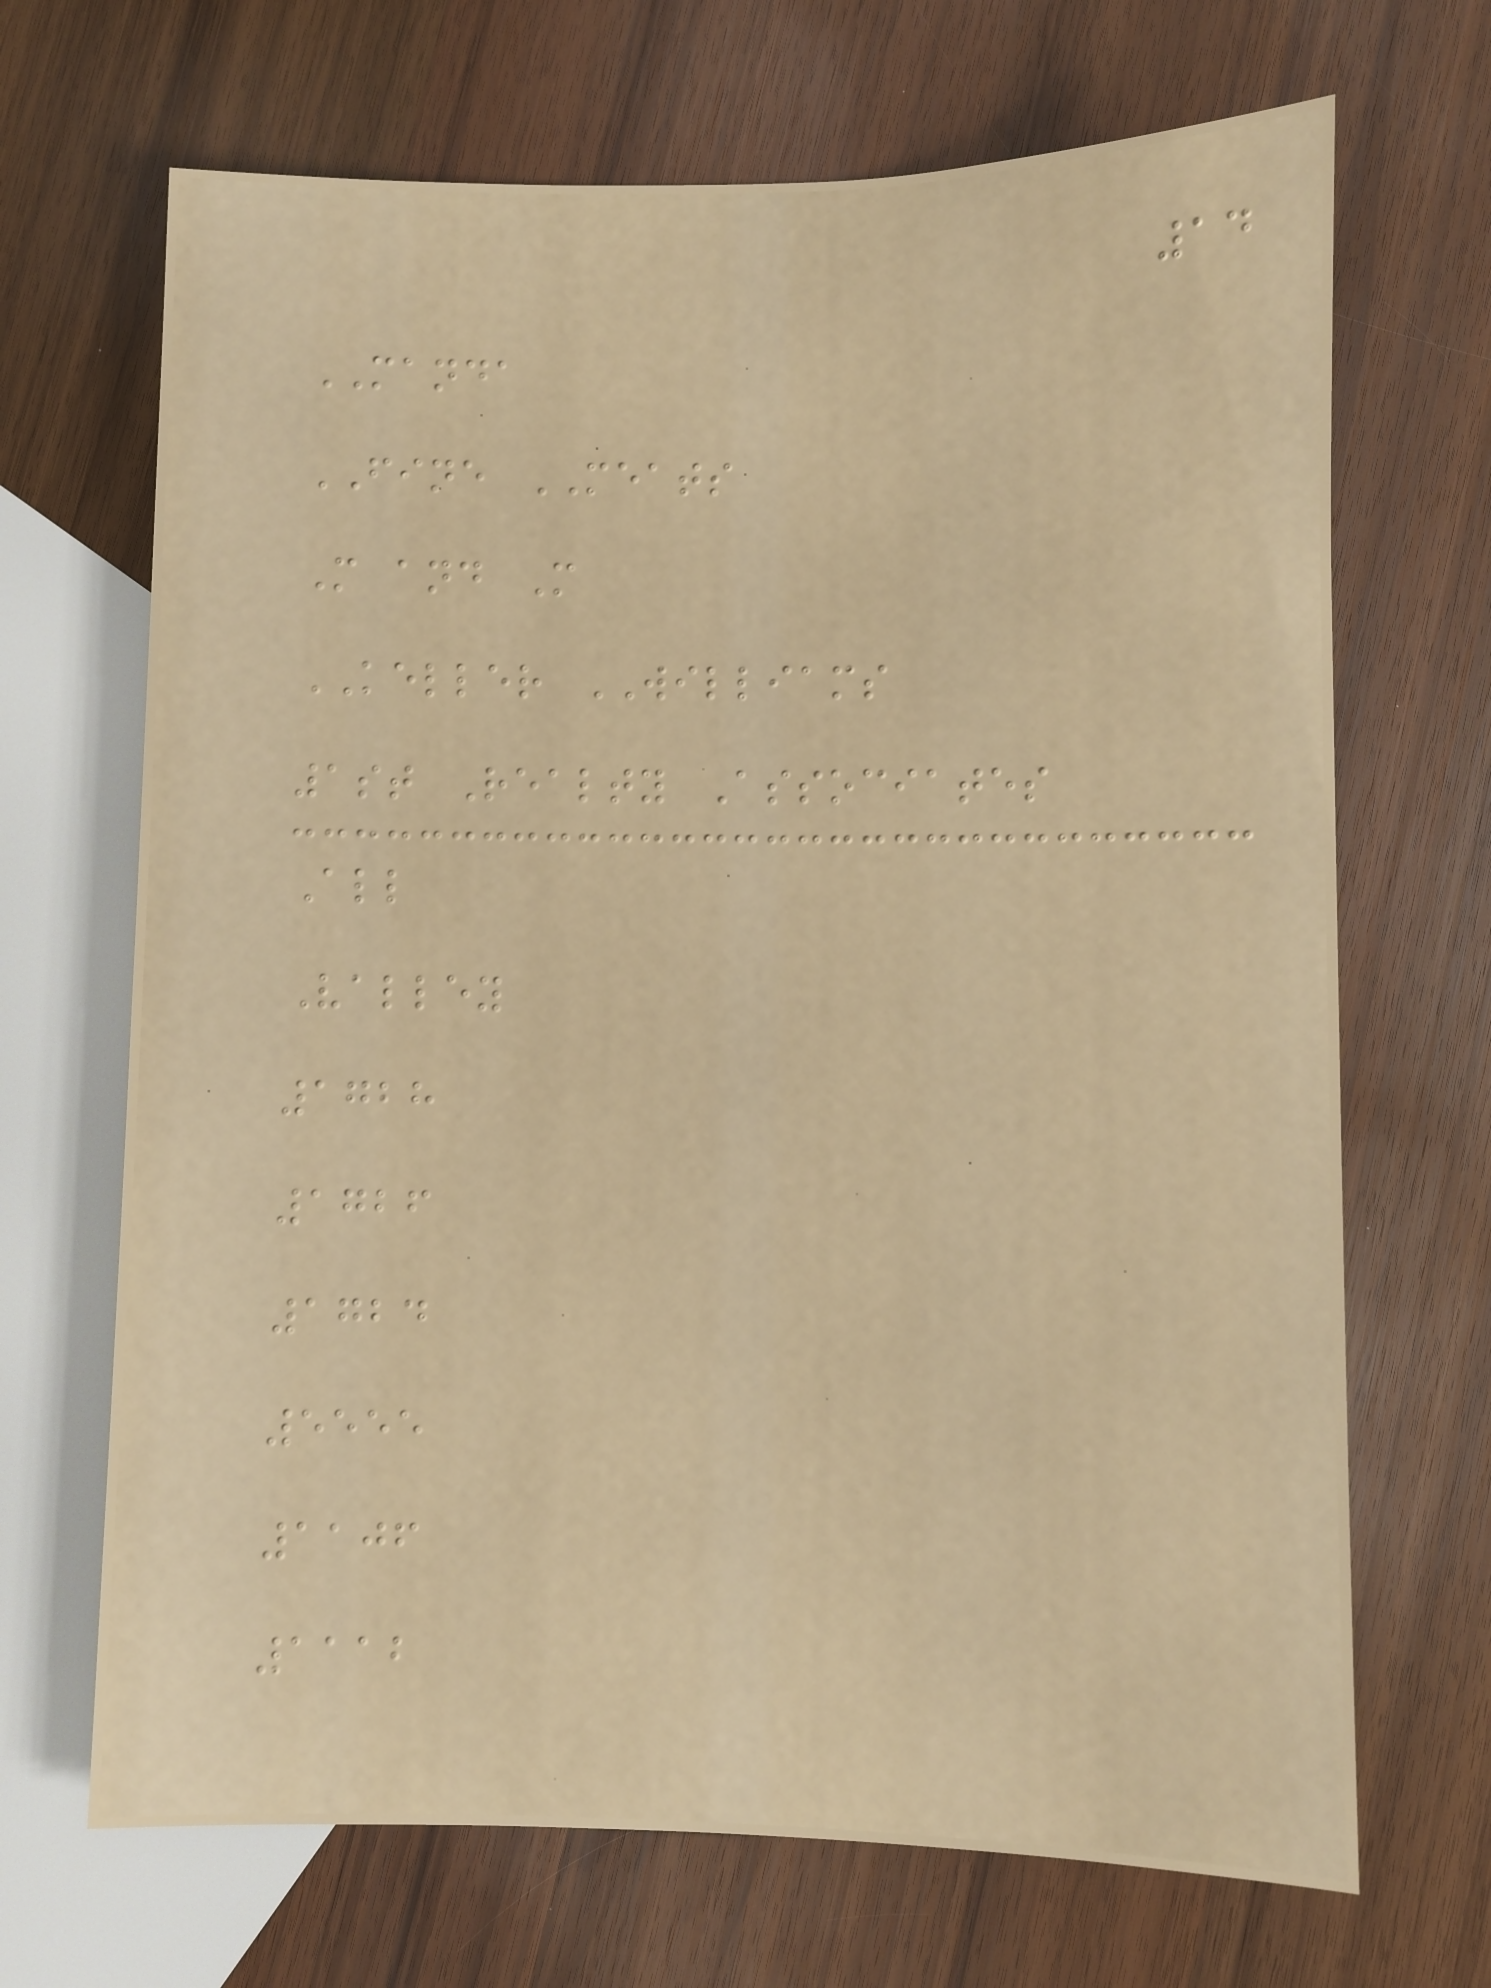14
MANDA
FINE MEATS
M and M
KELLER WILLIAMS
1st Realty Associates
All
Valley
1728
1726
1724
5555
1106
1112
